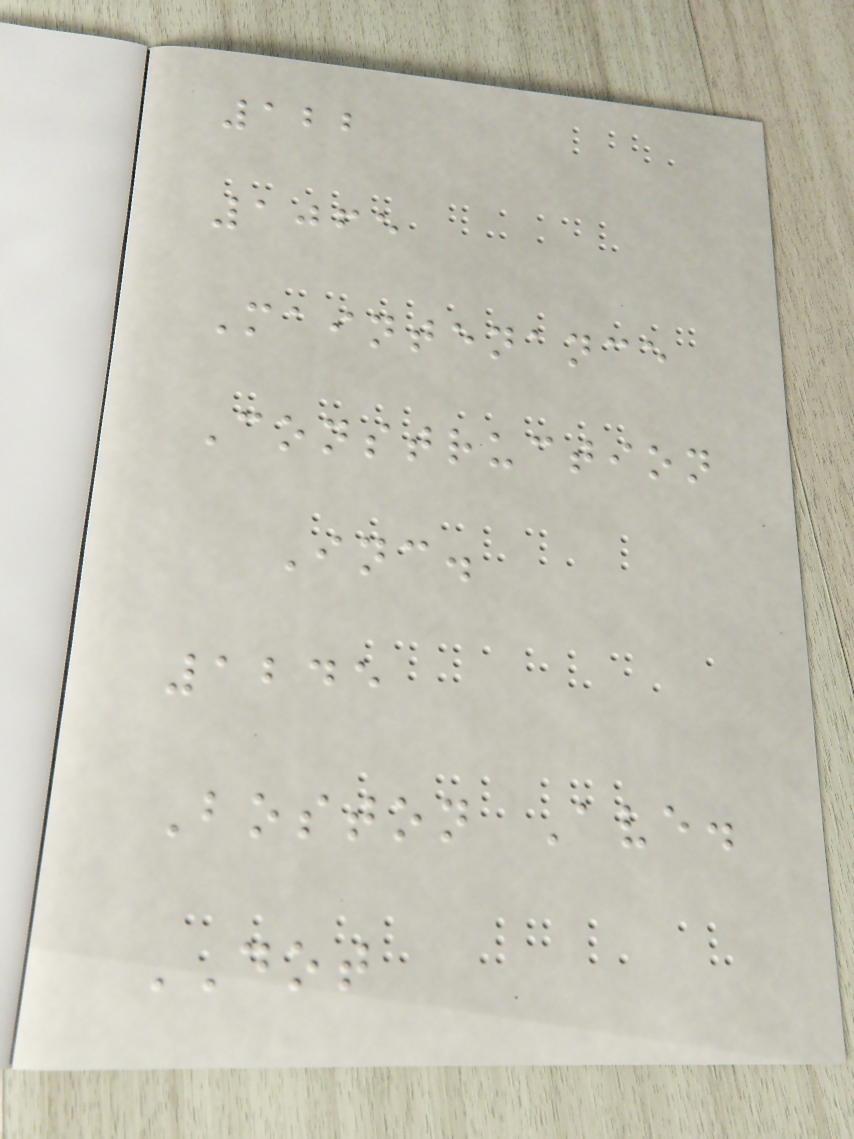122
1065
Maintenance
Construction
Inc.
1245
Boston Ave.
DOT
